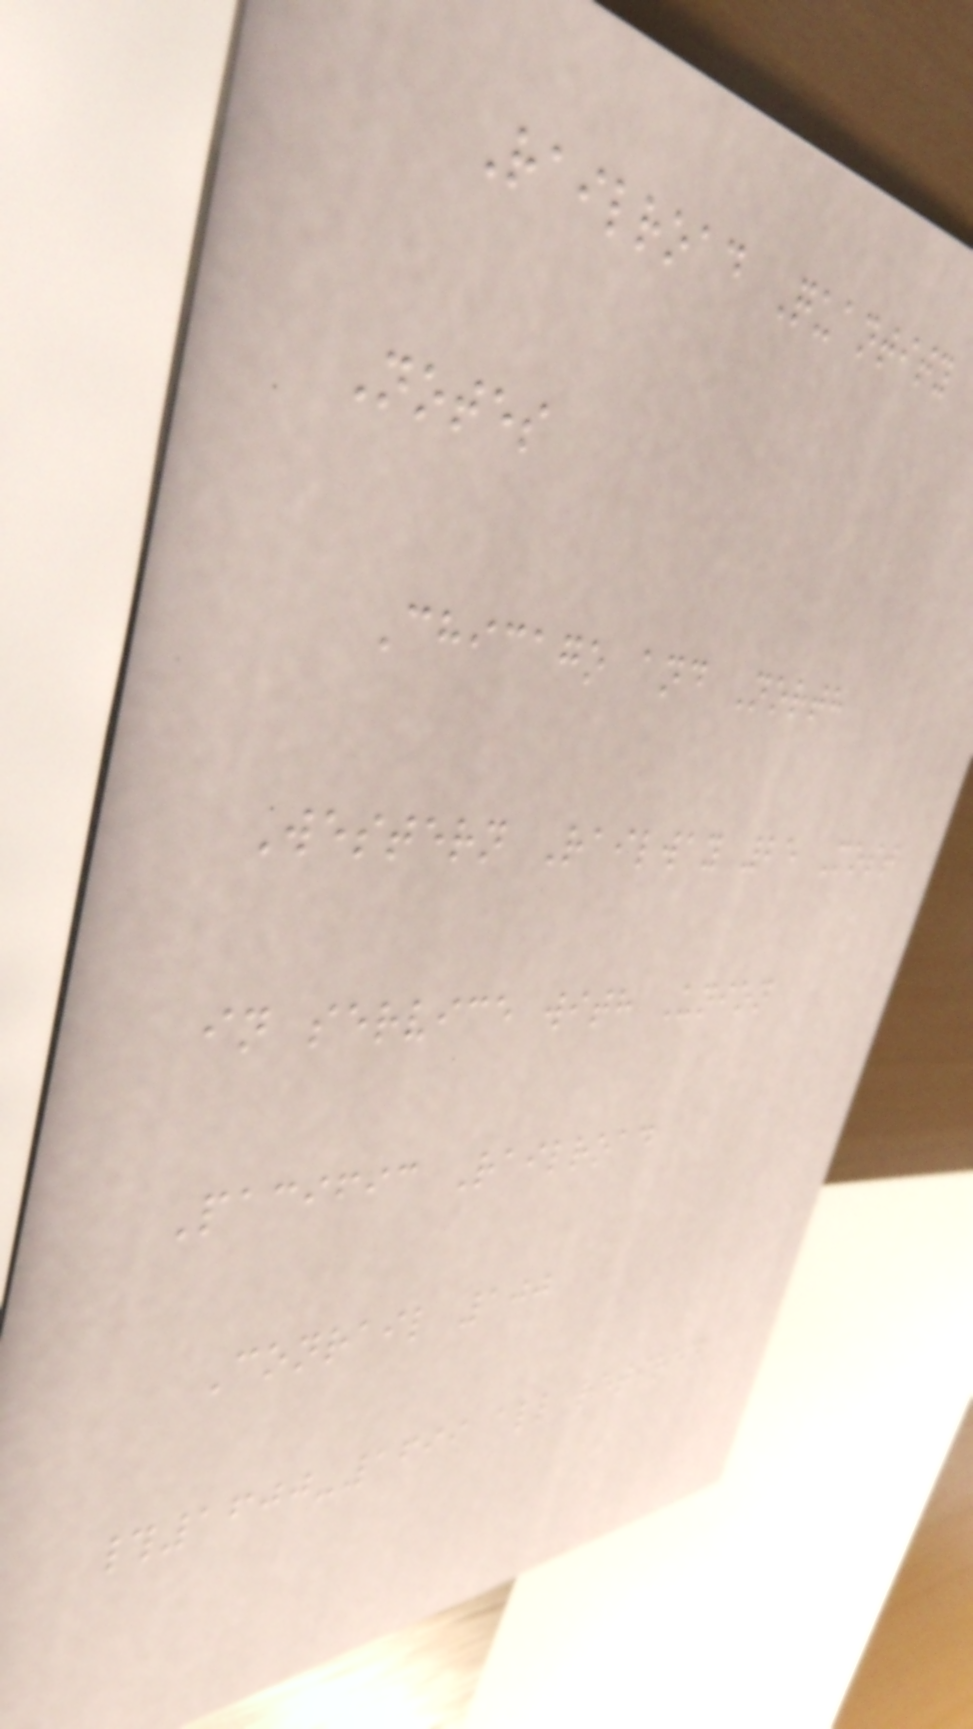Railroad Quantity
Notes
Chicago and North
Western Railway 25 Most
in service with Union
Pacific Railroad
Conrail 100
#1600-1699 all retired
